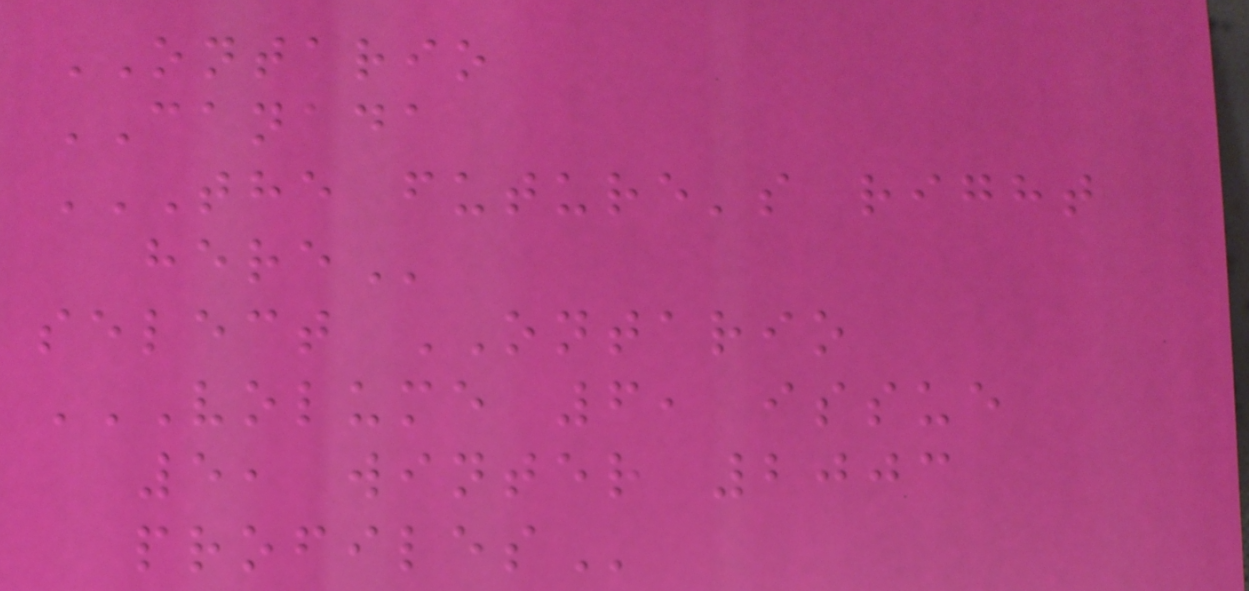ONTARIO
CANADA
THE FUTURE'S RIGHT
HERE
select ONTARIO
VOLUME 6, ISSUE
5, WINTER 2003
PROFILES
